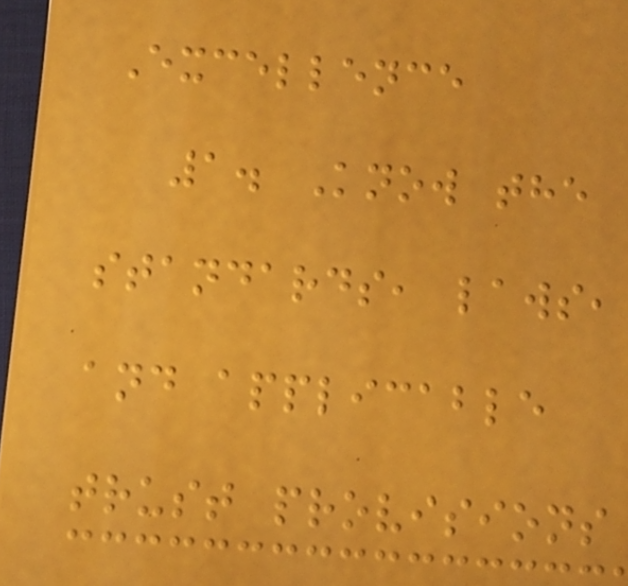Excellence
1. Know the
standards, laws,
and applicable
trust provisions
